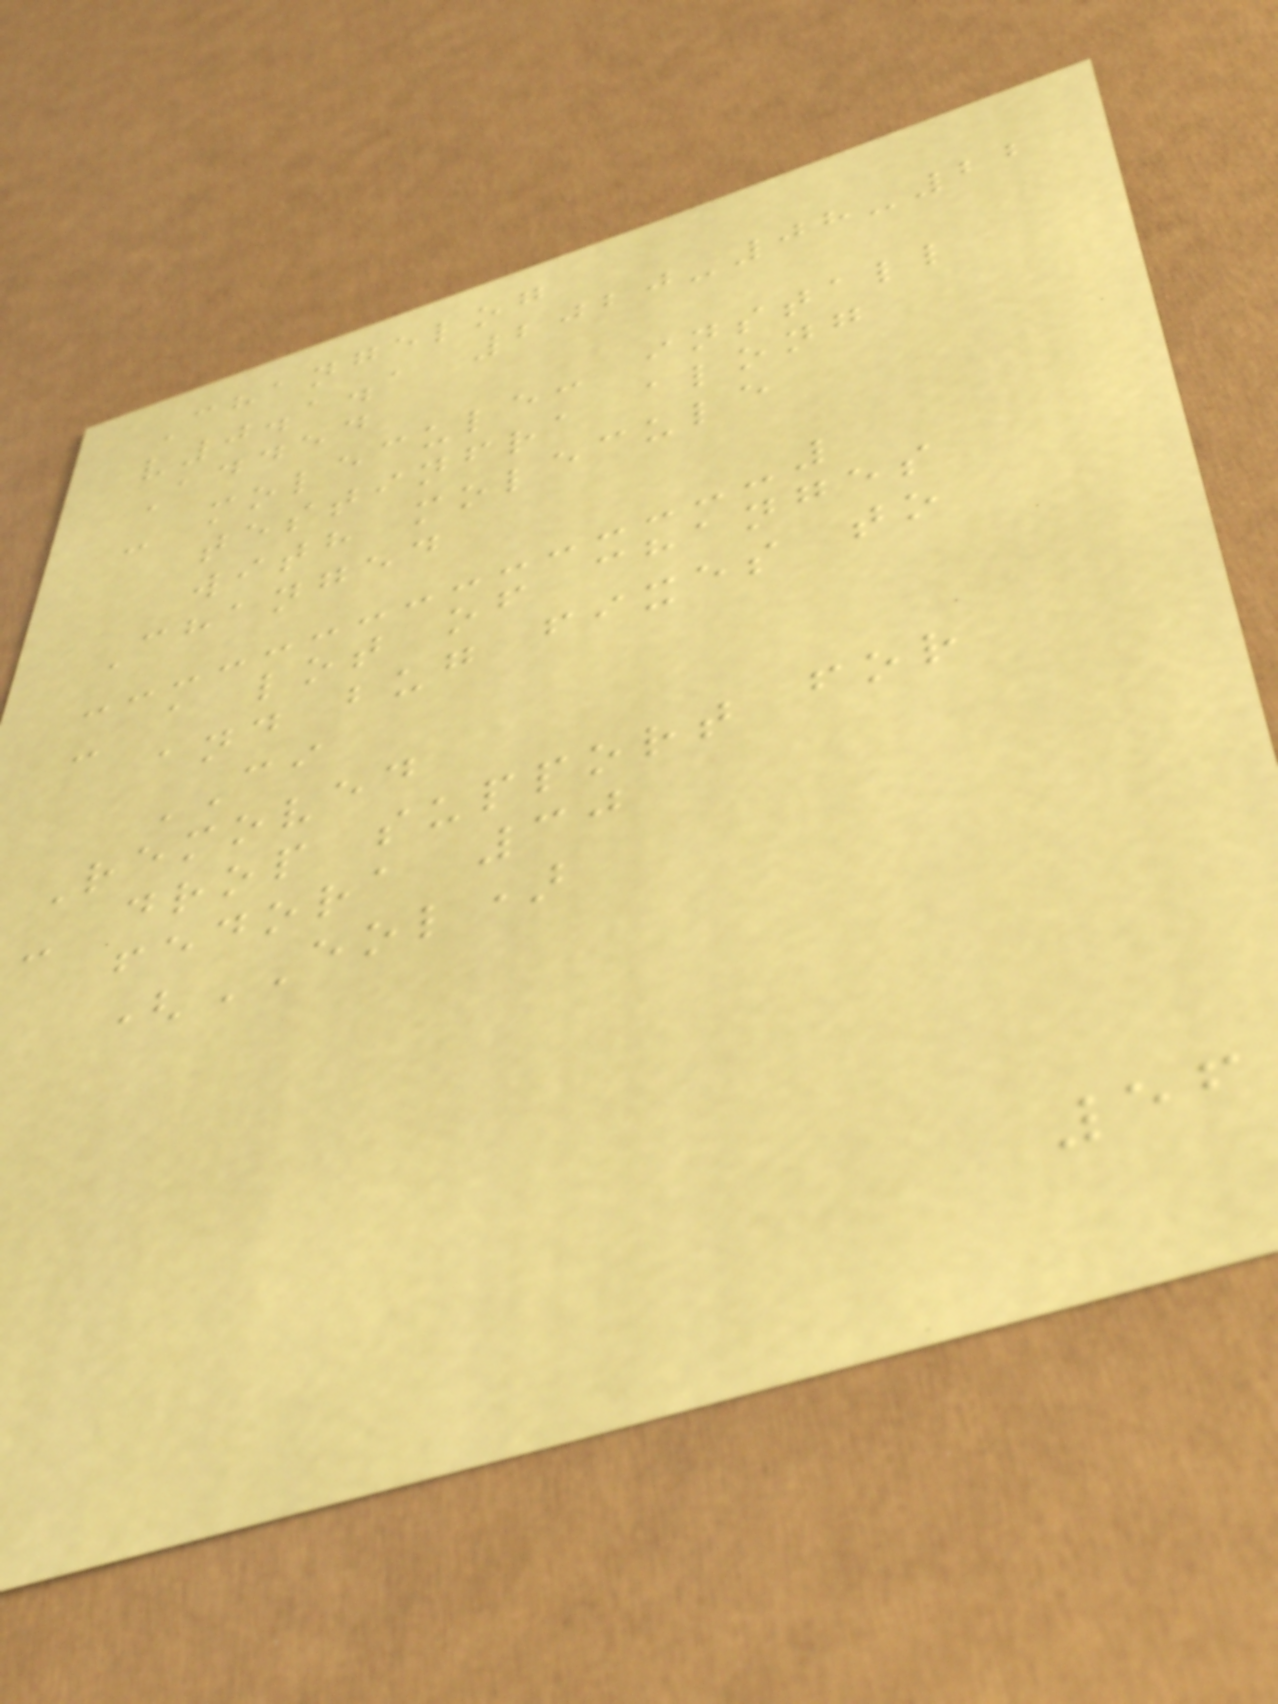Changelog
v0.1.1 2020-08-22
Added
- molecule: install
testinfra along
with molecule
Changed
- a lot of changes
and bug fixes to
CI
Removed
- drop support for
fedora 30
(EOL)
56
